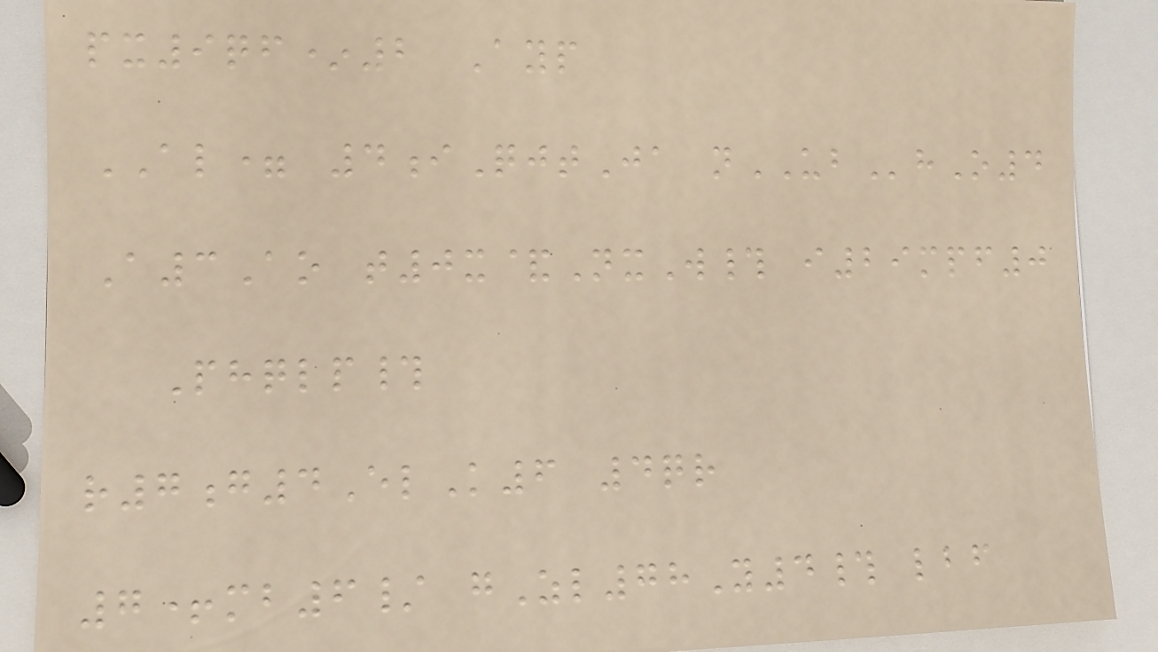px9qf*2 Ayp
AL= 4iQjtJa nUBhO4
A3Ao t0x&NxW# i29mpf0
Phqlp#
r7g4ElK6 4qr
7+mb6/ gZl78Y4# lbf
